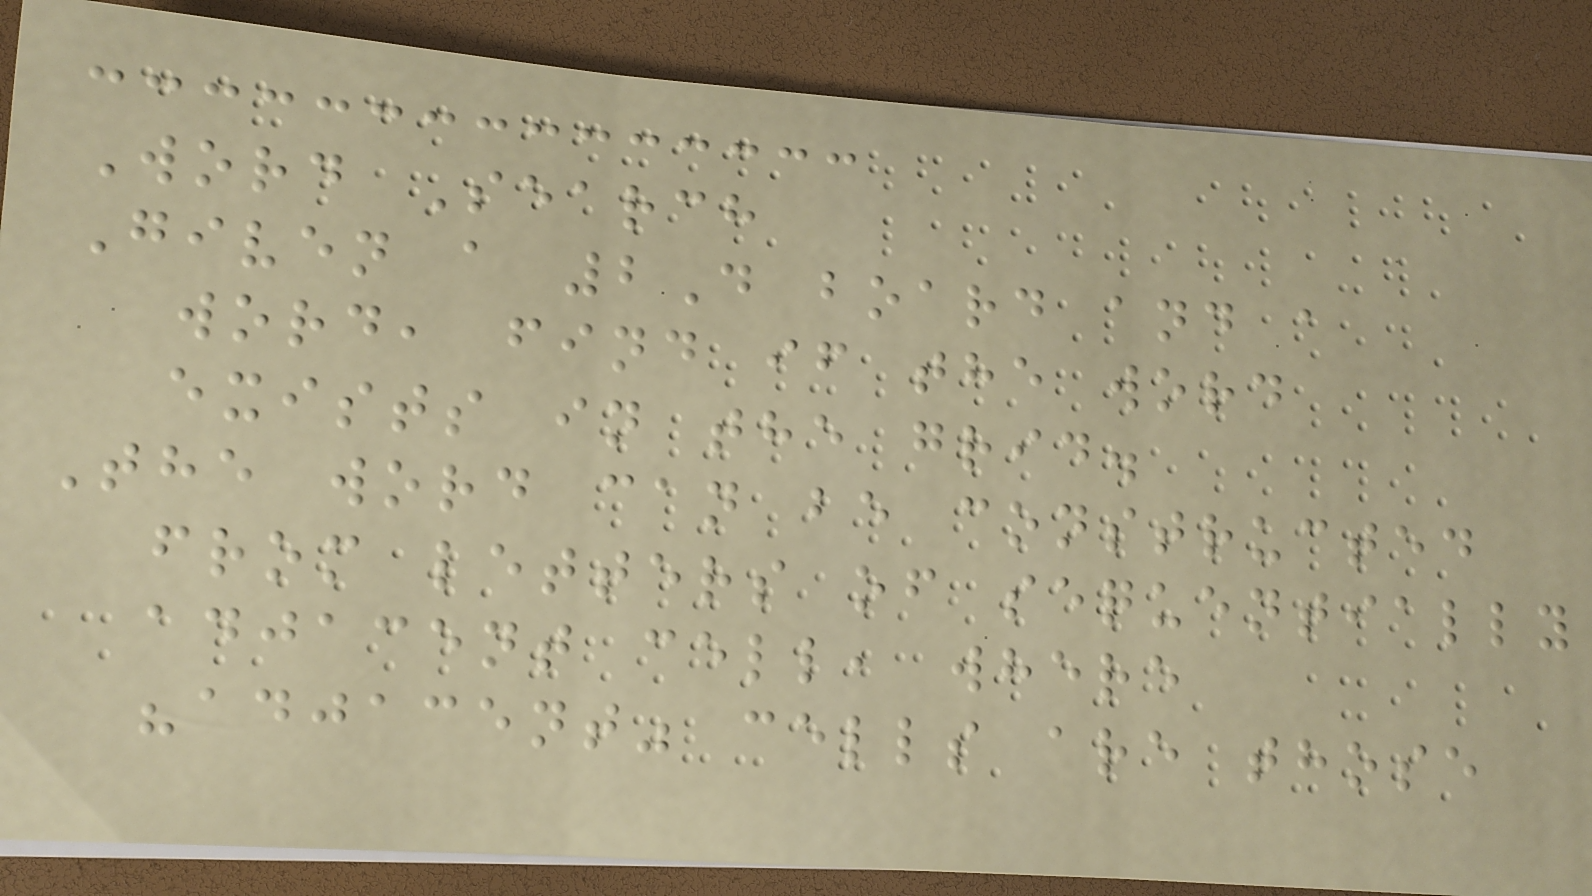Word Search
Given a 2D board and a
word, find if the word
exists in the grid.
The word can be constructed
from letters of sequentially
adjacent cell, where
"adjacent" cells are those
